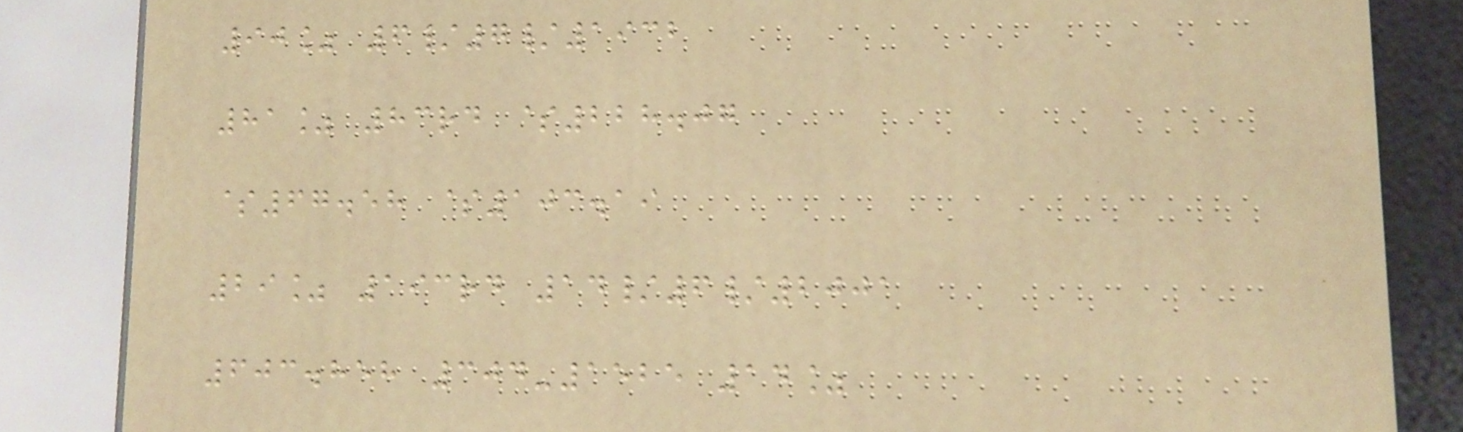90% 6/7/1932
81% 83rd $228.07
$67.58 $103.19
29% 193rd 14/6/2001
603.858 304-1525 14%
